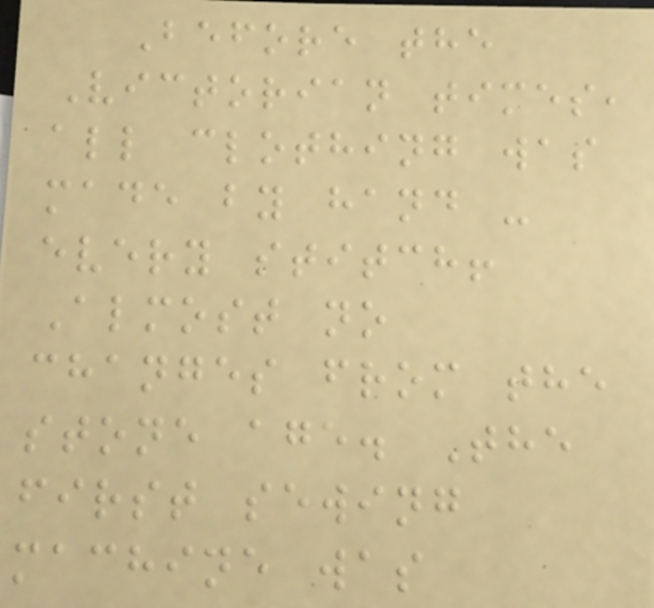Before the
Victorian times,
all clothing was
made by hand -
every stitch!
Almost no
changes from the
stone age. The
first sewing
machine was
